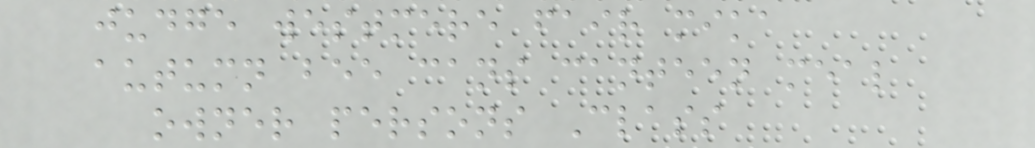judge westmere fair mika
autumn bee cans canteen meal
owner persons Class
